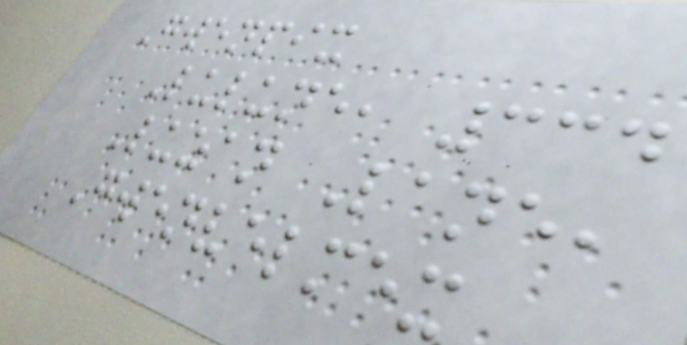Gwenpix
Lulune, 334
Luzan Lane,
Gwenvelmex
